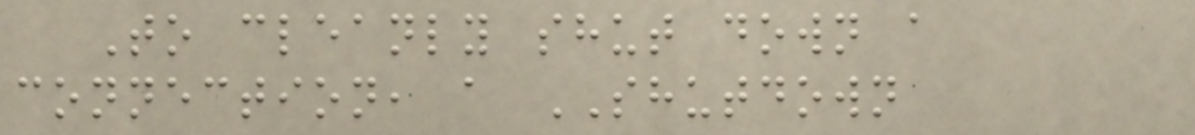To cleanly shut down a
connection, a SHUTDOWN
